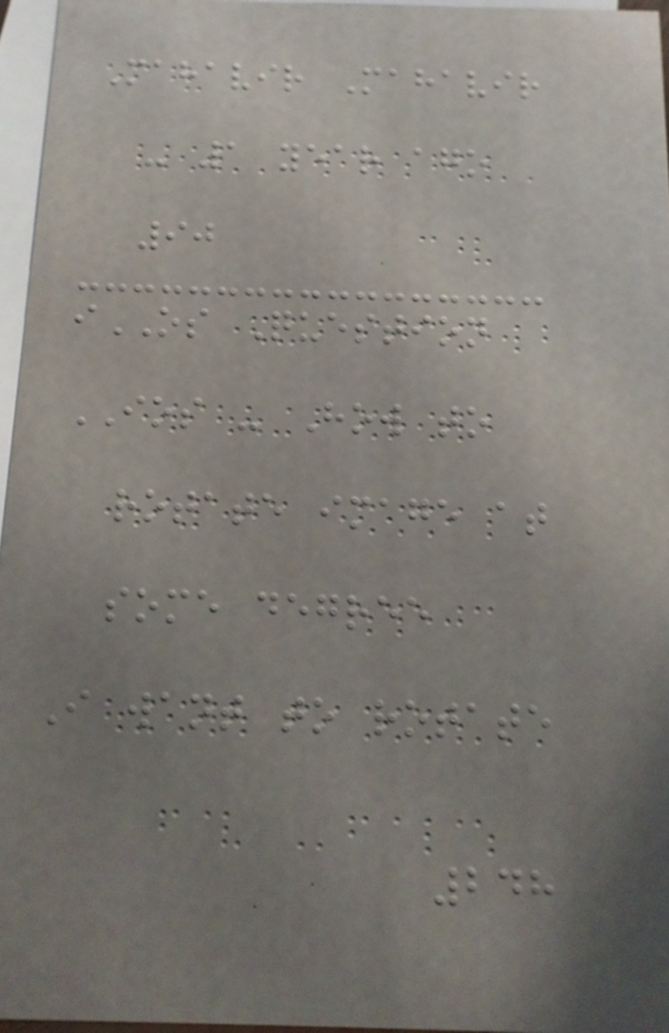Mahavir Mahavir
- 1 year ago
90
iOS Question
IOS - How to
rotate image at
some degree
I want to rotate
248
